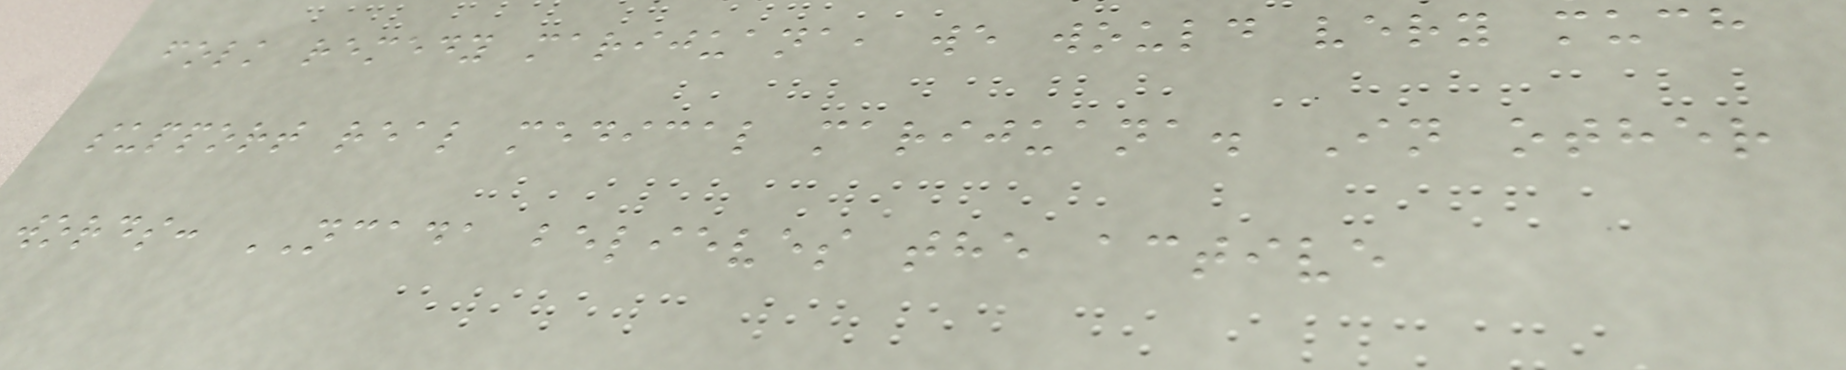folk remedy marijuana, we would very much
support real medical marijuana. In other
words: NCADA believes the active
